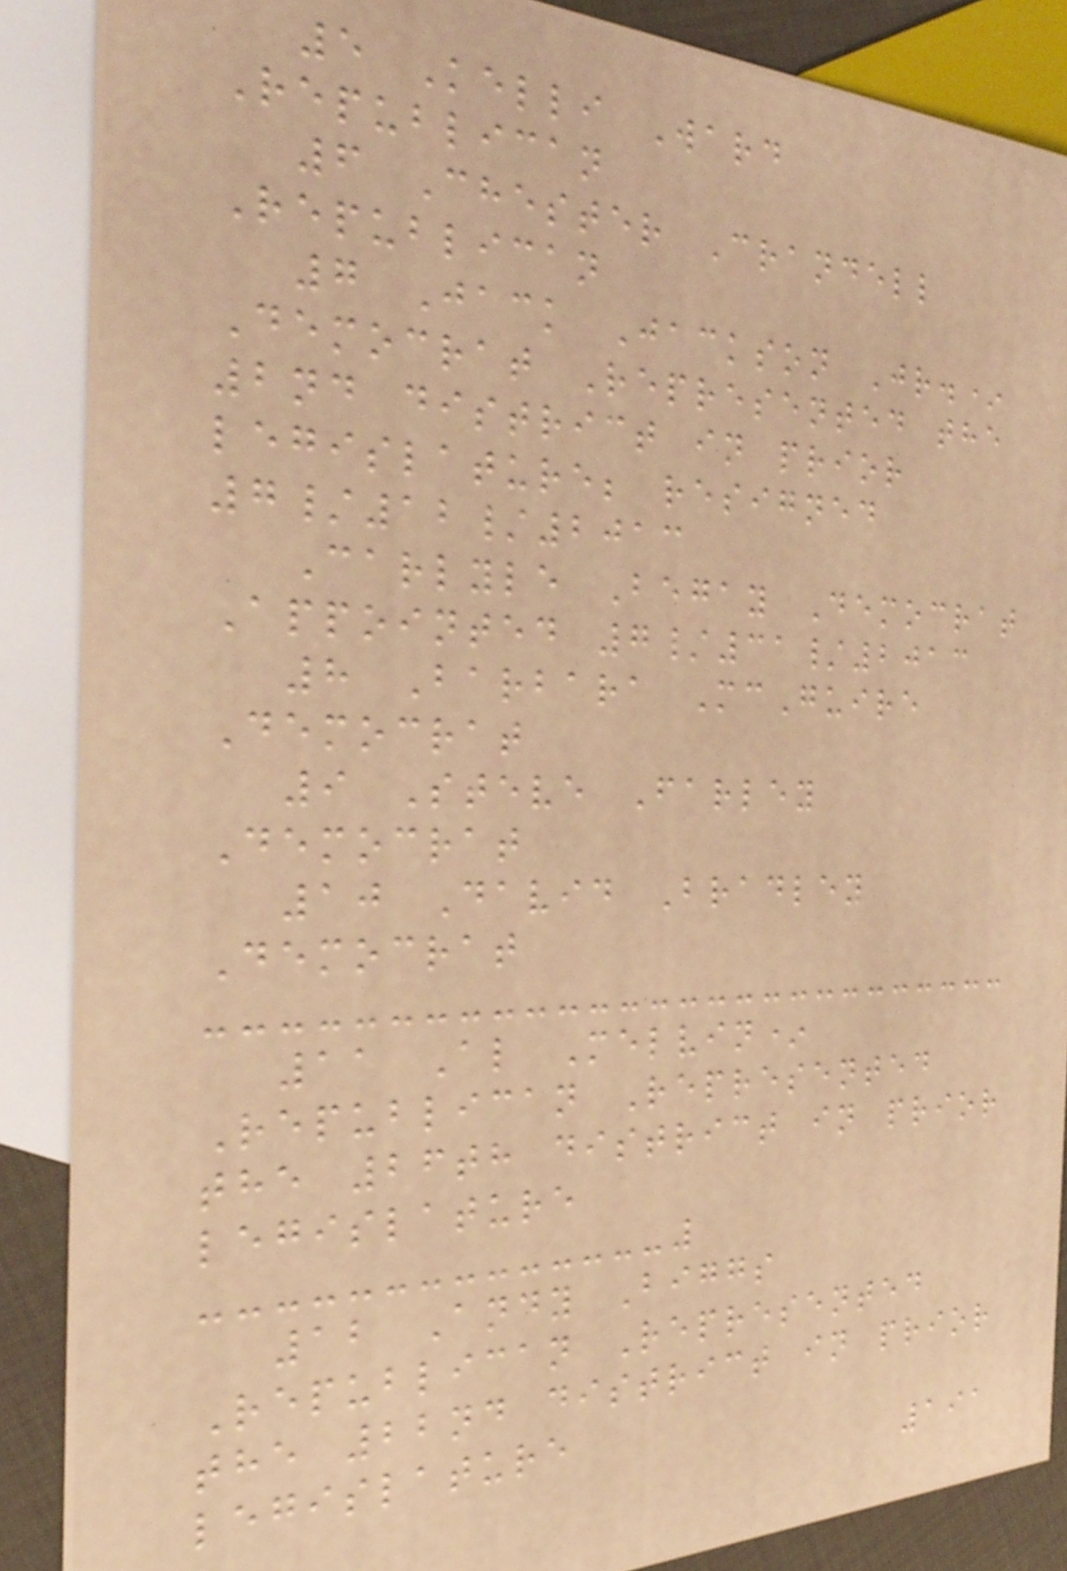5 Kelli Ward
Republican
6 Chester Crandell
Republican
7 Jack Jackson Jr.*
Democrat Represented the
2nd district in prior
legislature; resigned
7/12/2013
Carlyle Begay Democrat
Appointed 7/31/2013
8 Barbara McGuire
Democrat
9 Steve Farley
Democrat
10 David Bradley
Democrat
11 Al Melvin*
Republican Represented
the 26th district in prior
legislature
12 Andy Biggs
Republican Represented
the 22nd district in prior
legislature
191
